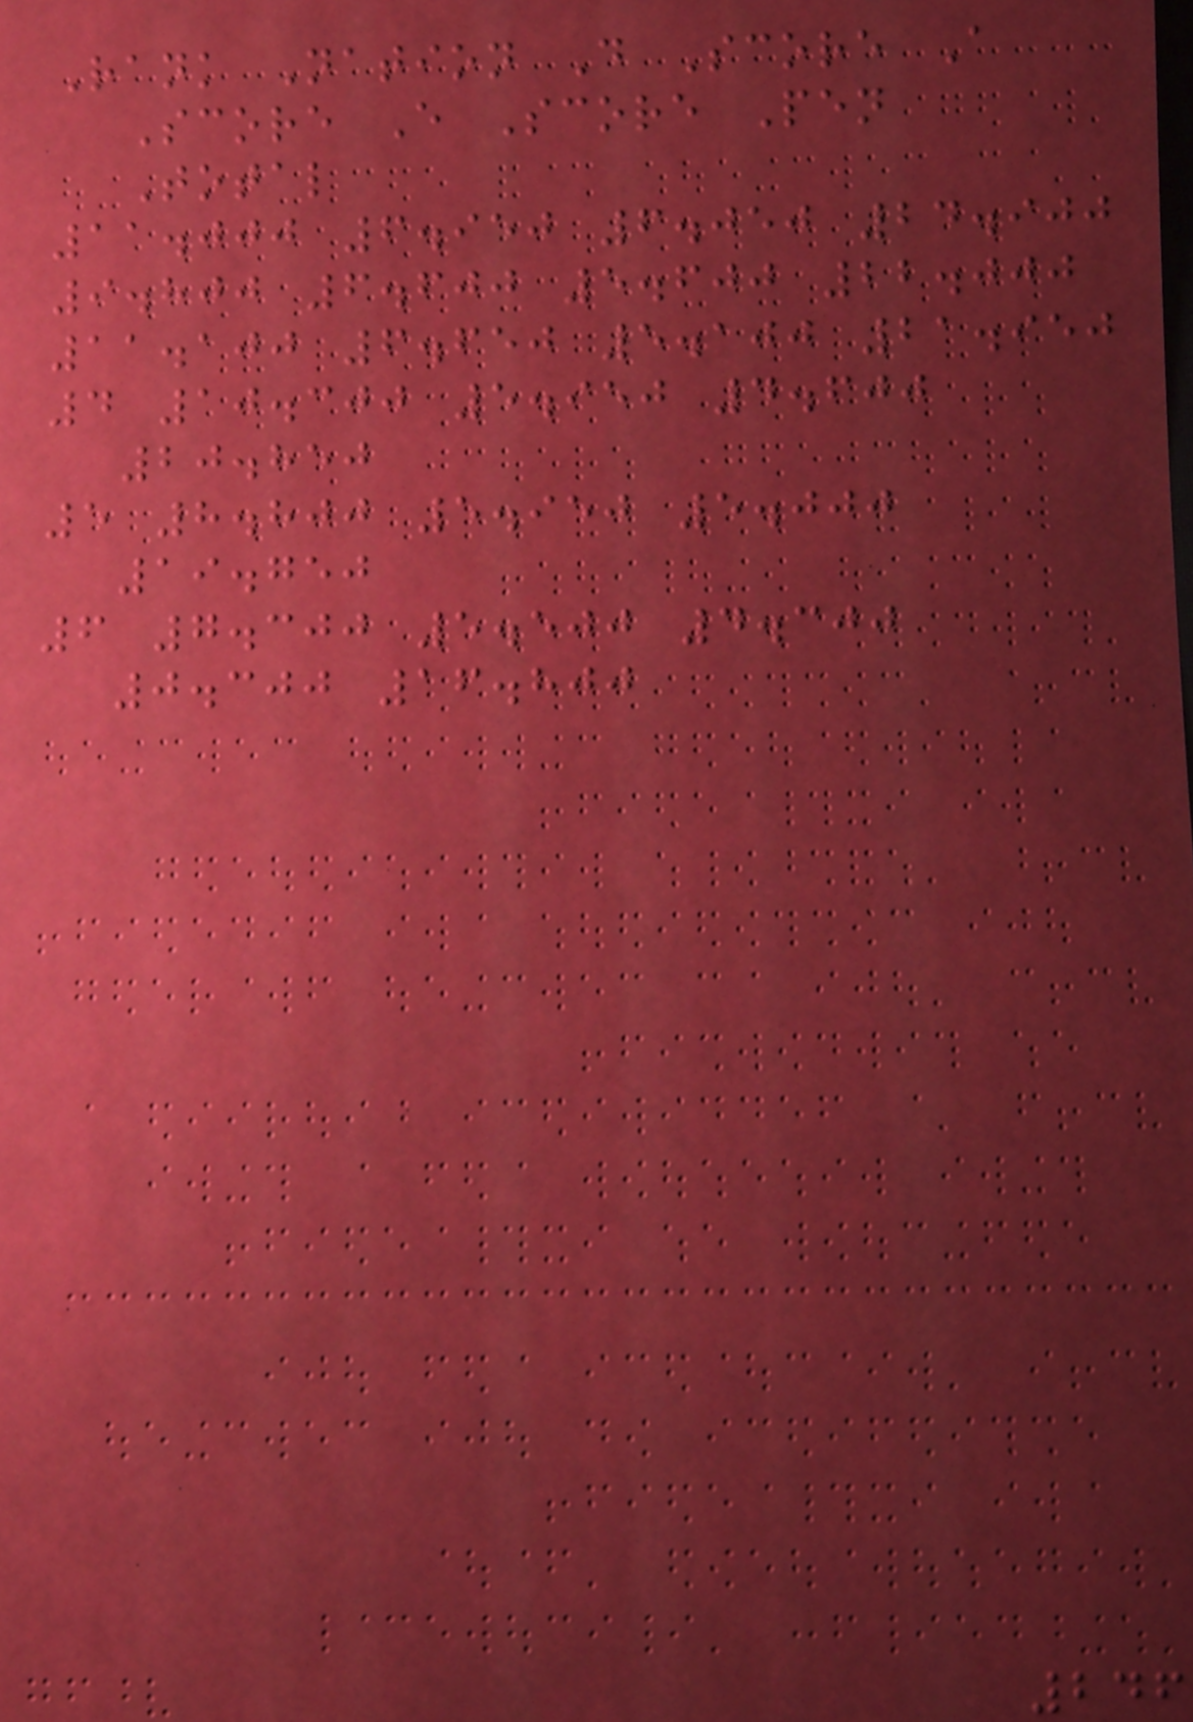Rank Nation D Score A
Score E Score Pen
Total
11.000 6.950 6.050 24.900
9.800 6.600 5.600 22.000
11.100 6.650 5.100 21.950
4 10.300 5.950 4.600
20.850
5 8.800 5.950 5.000
19.750
6 7.300 5.500 4.300
0.300 16.800
246
